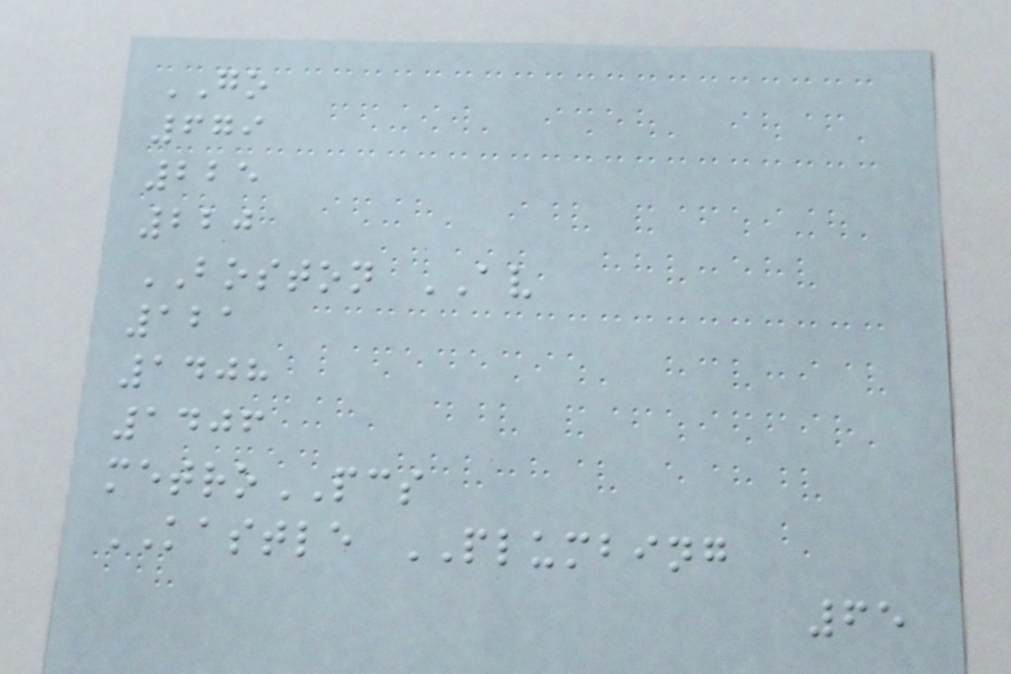GO
679
225
220
BOSTON AV
121
1408
1406
metroPCS
KASTLE PLUMBING
65
